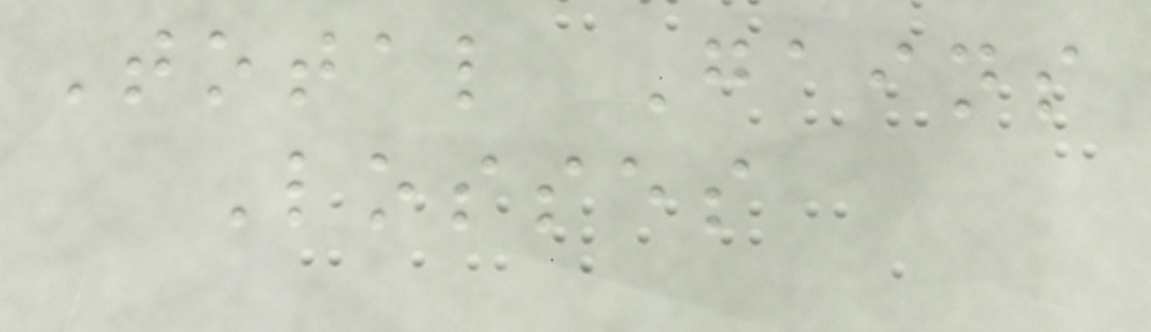Total Gains
Losses
